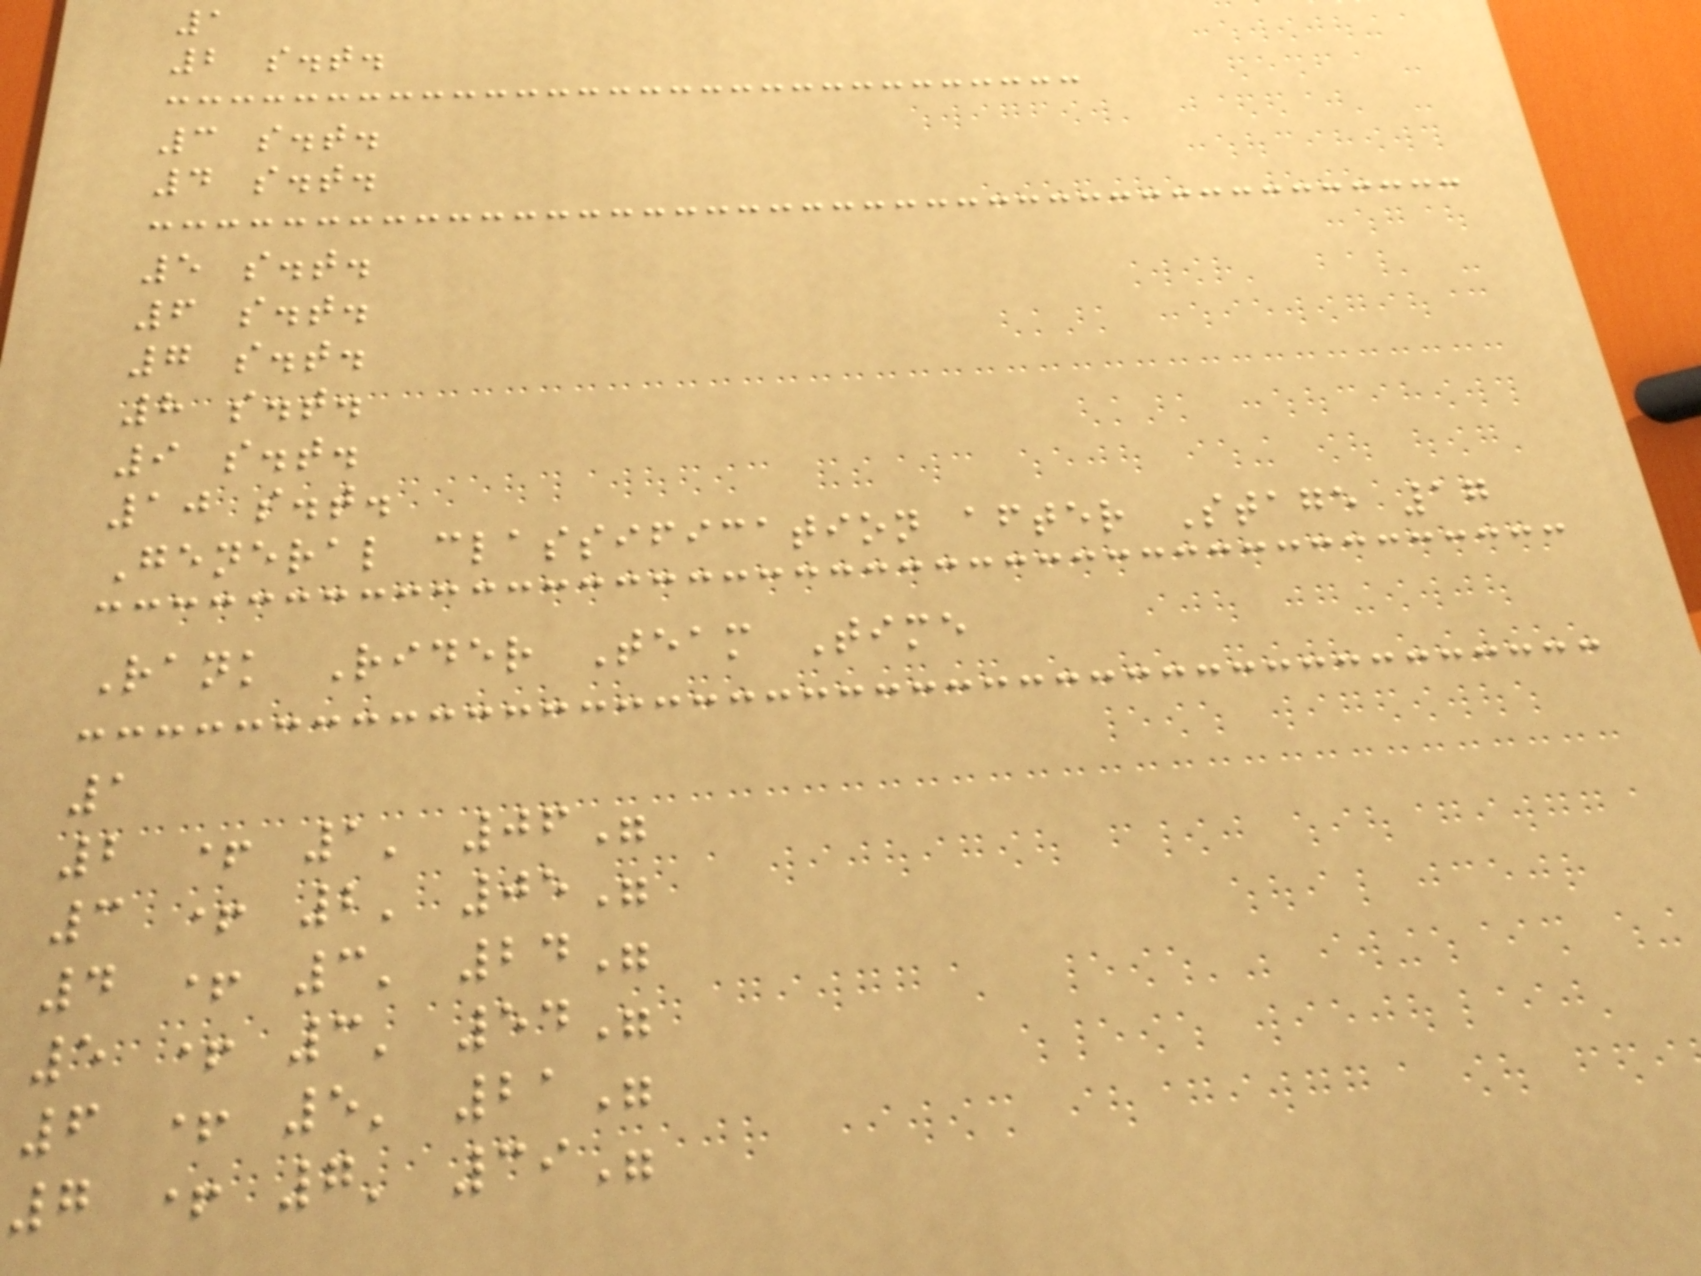1
2 s.t.
3 s.t.
4 s.t.
5 s.t.
6 s.t.
7 s.t.
8 s.t.
9 s.t.
10 s.t.
General classification after Stage 17
Rank Rider Team Time
1
2 + 1' 06"
3 + 2' 05"
4 + 3' 24"
5 + 3' 54"
6 + 5' 21"
7 + 7' 39"
